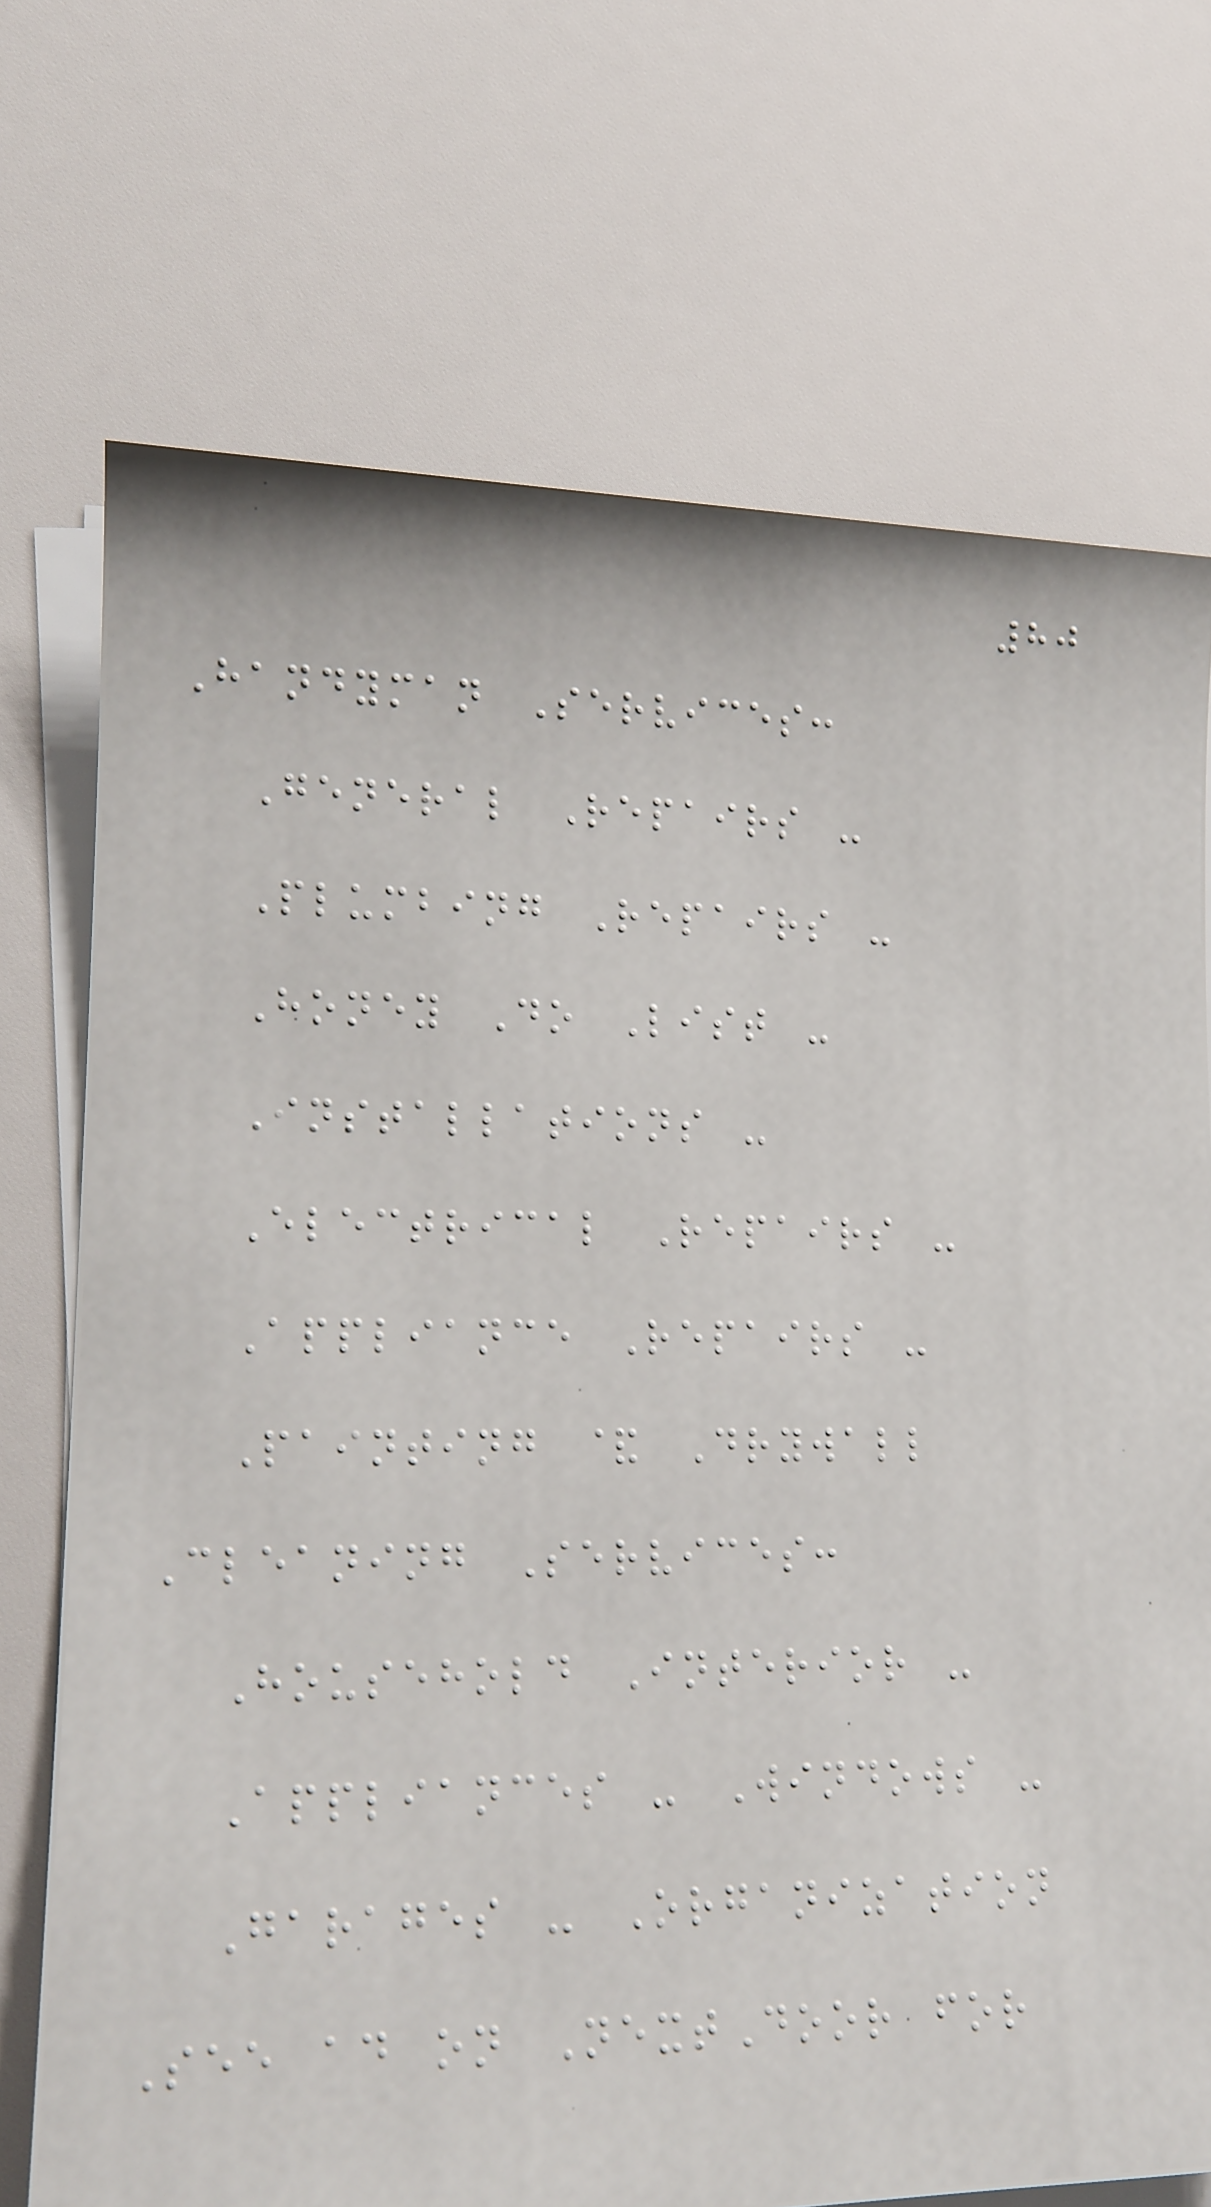80
Handyman Services:
General Repairs -
Plumbing Repairs -
Honey Do List -
Installations -
Electrical Repairs -
Appliance Repairs -
Painting & Drywall
Cleaning Services:
Household Interior -
Appliances - Windows -
Garages - Organization
See ad on NextDoor for
